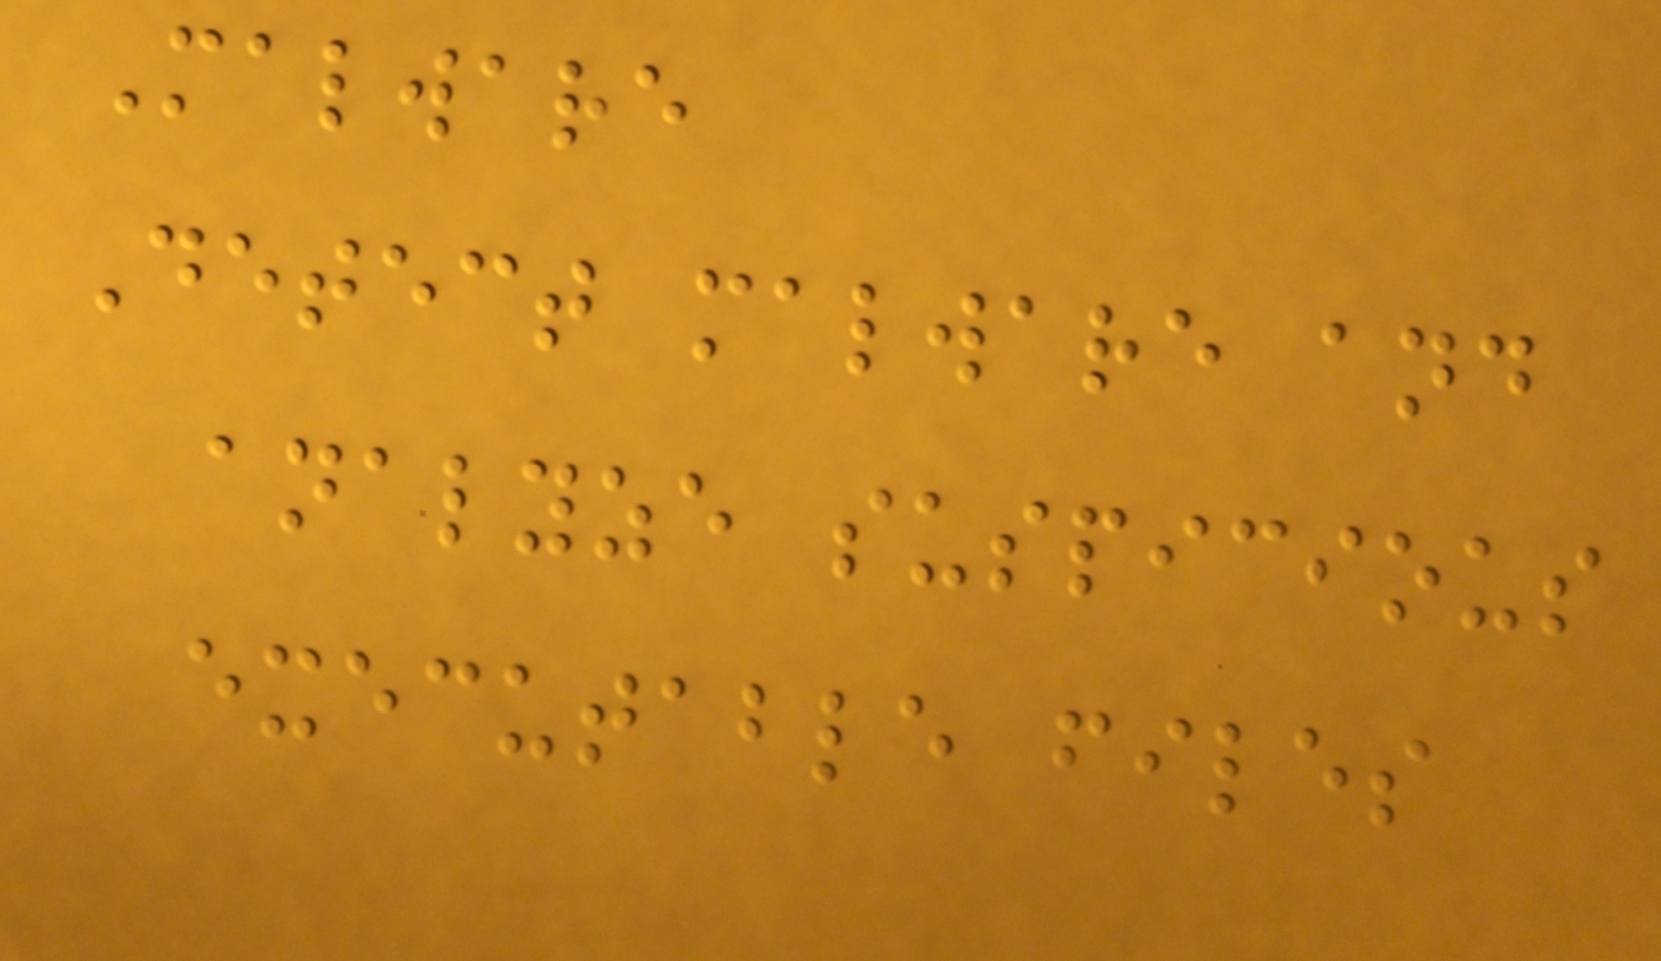Malware
Detect malware and
analyze suspicious
executable files
